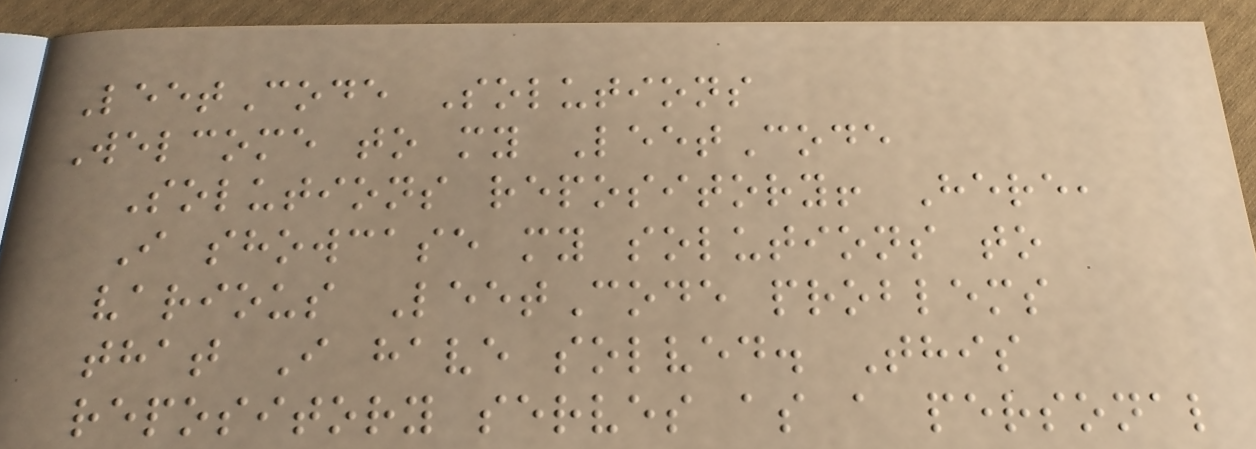LeetCode Solutions
Welcome to my LeetCode
Solutions repository! Here,
I showcase my solutions to
various LeetCode problems
that I have solved. This
repository serves as a personal
